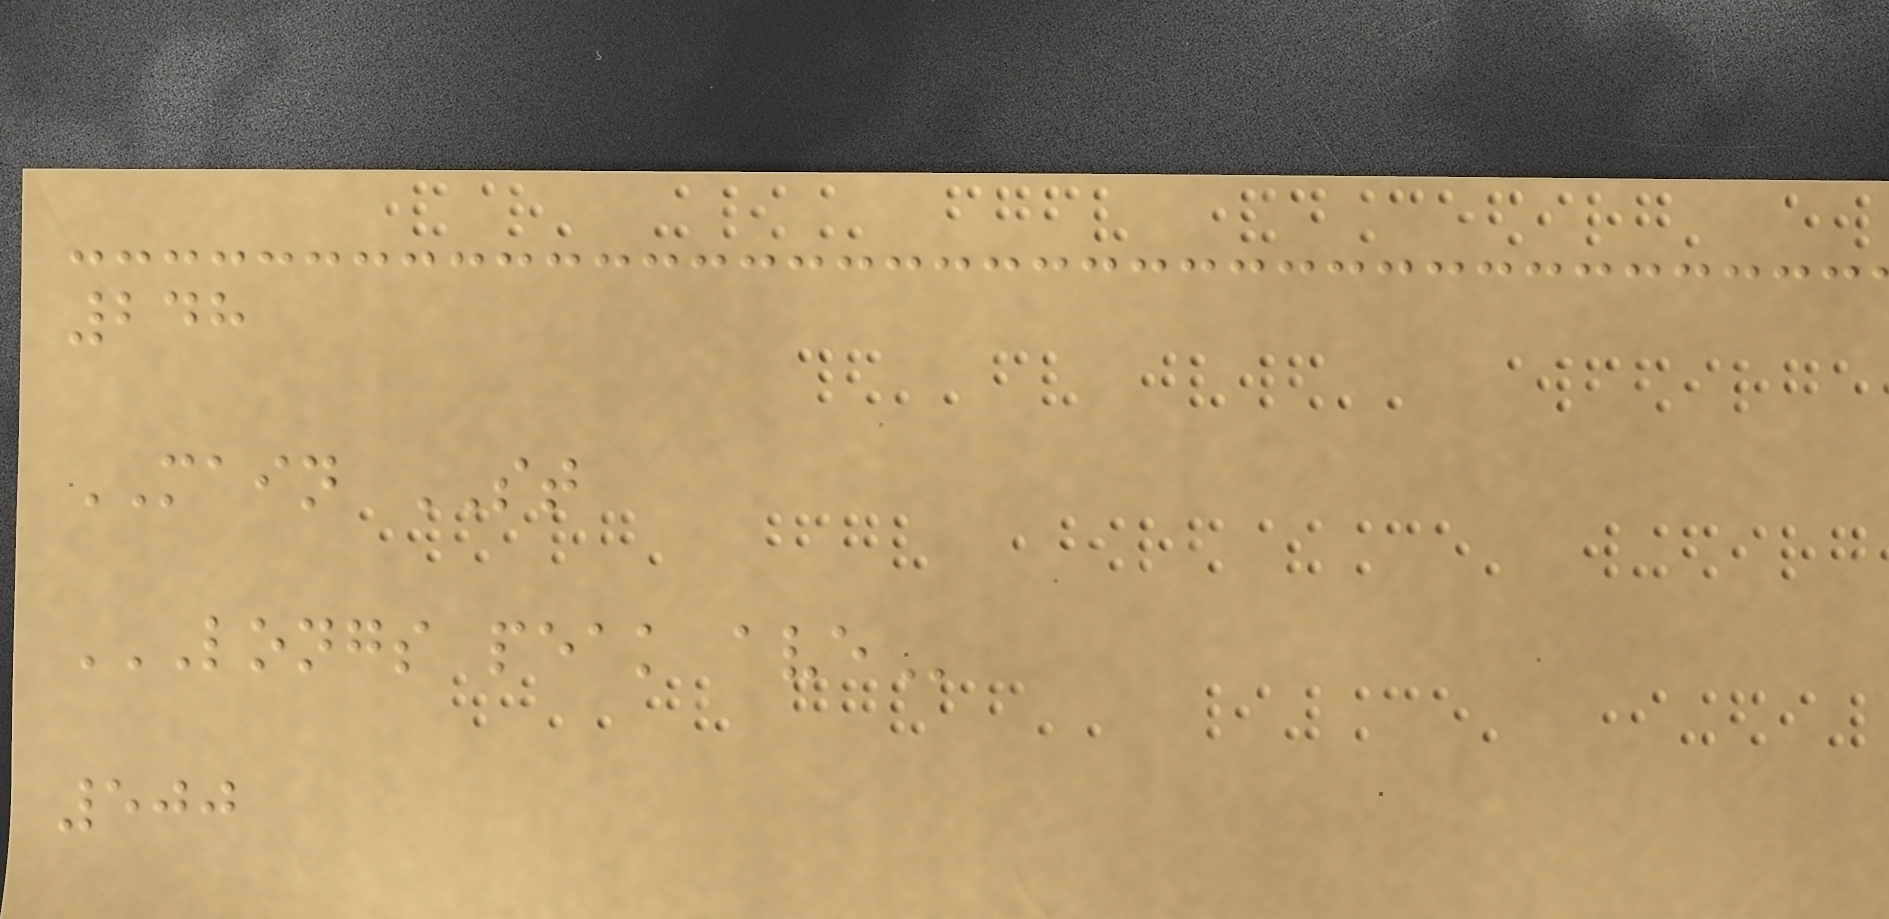248
MAIN ST
LONGS PEAK AVE
500
